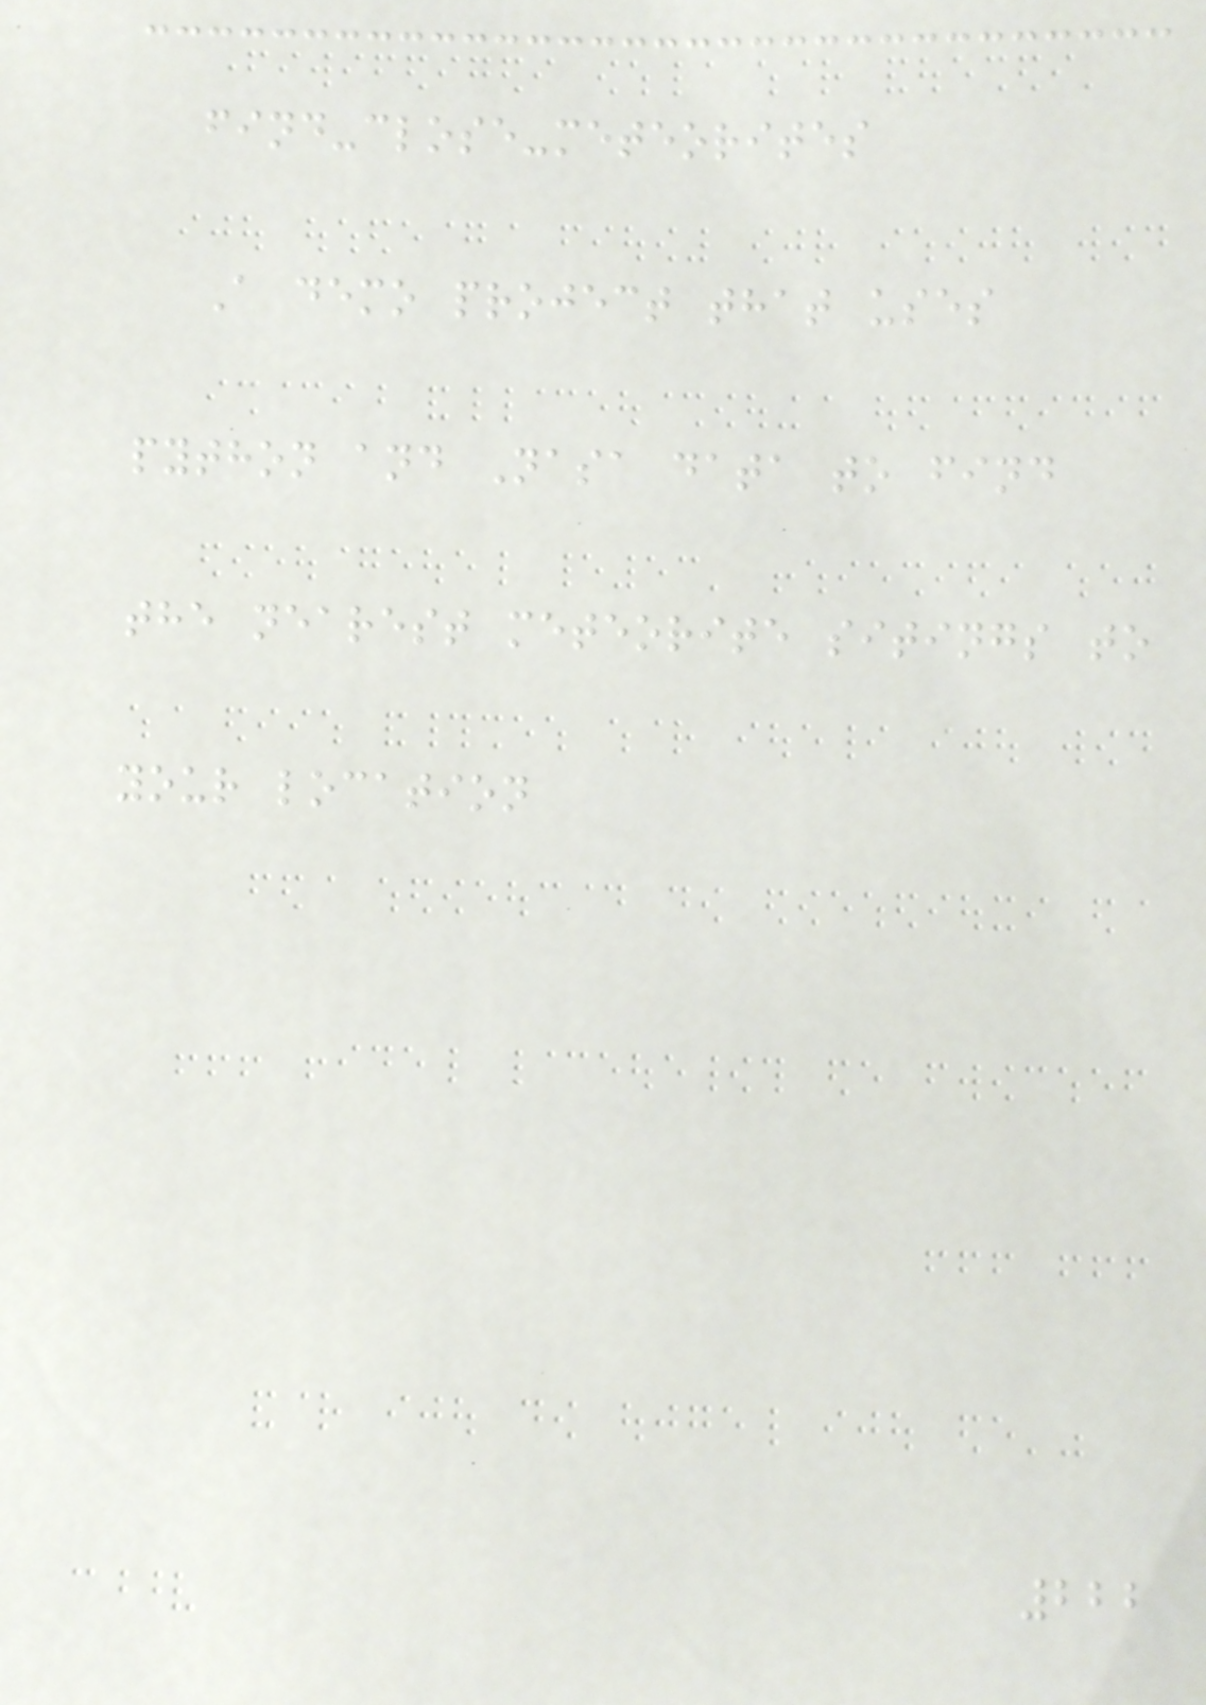find-close-meteorites
A demo project that uses
python and Nasa data to find
the nearest meteorite sitings to
your location
222
